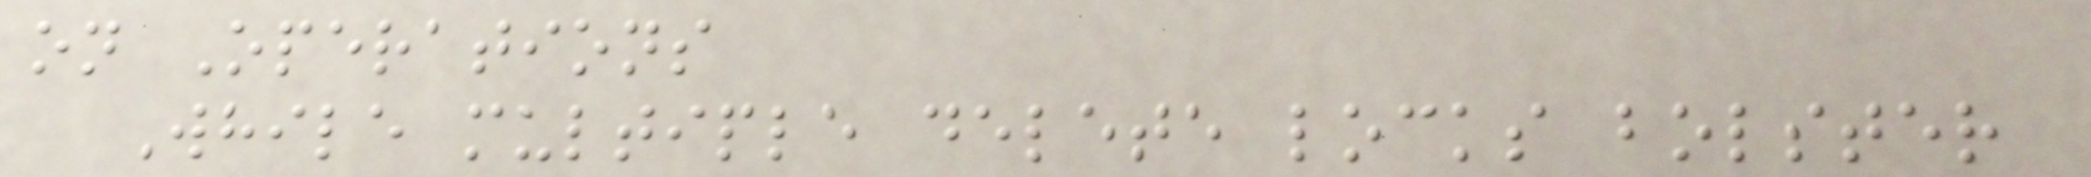on Operations
While multiple delete locks bolster
